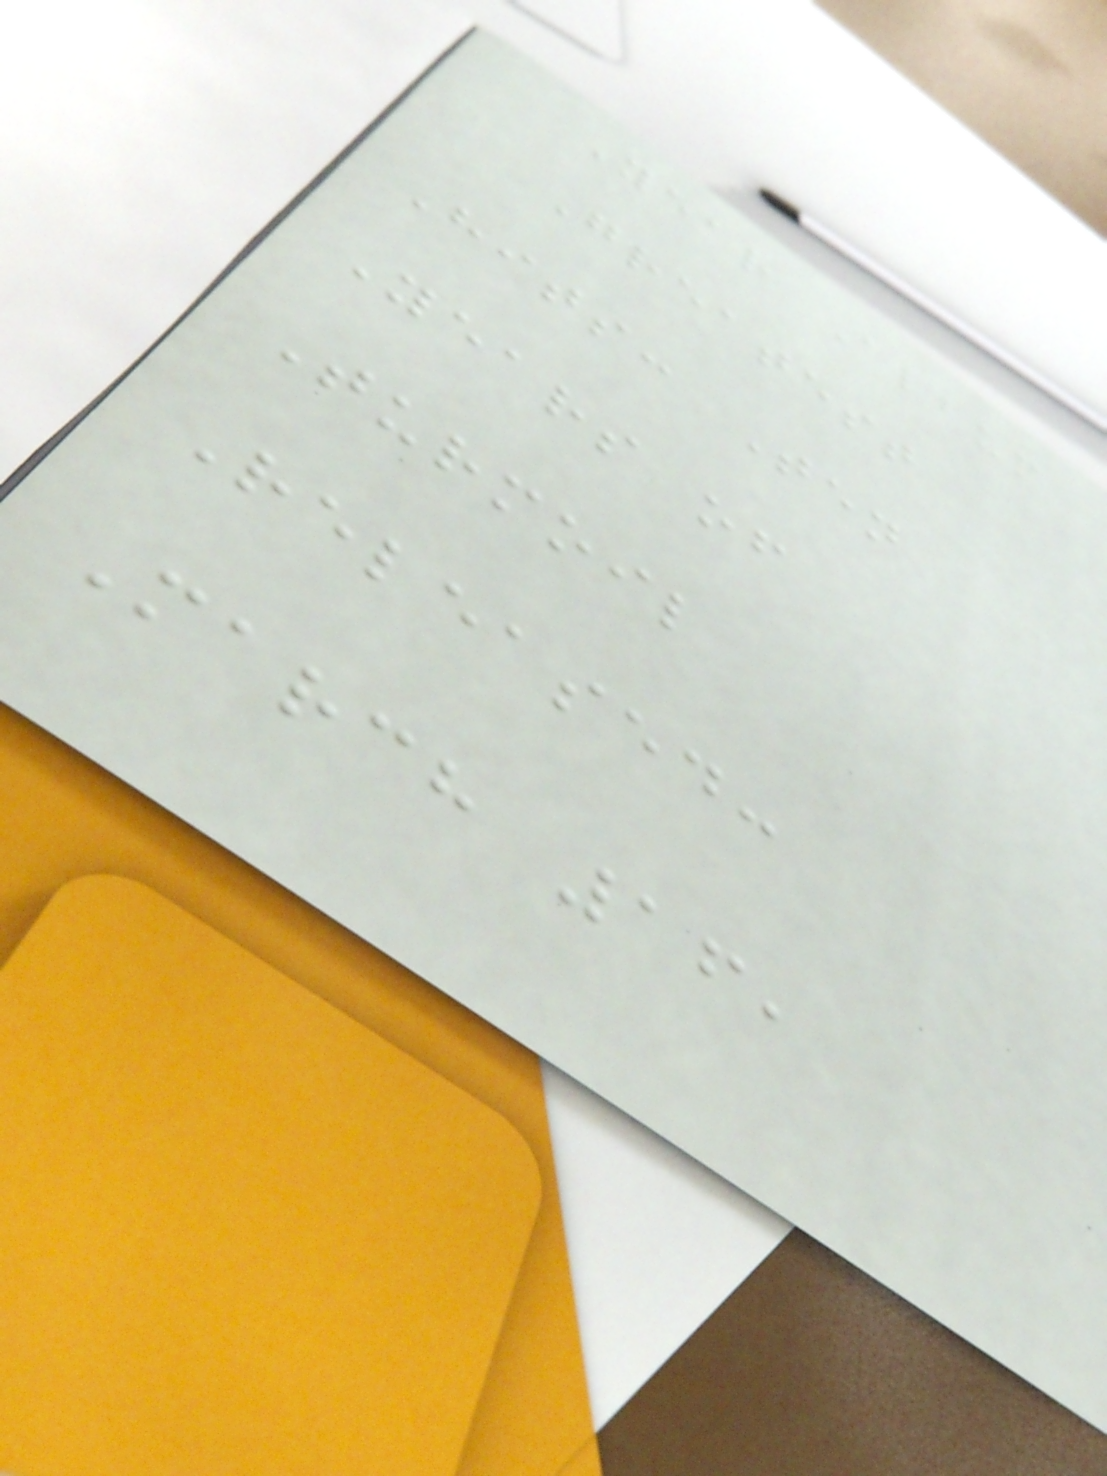Year Album
Greatest
Hits: Ten
Years of
Turmoil
Released:
March 16,
